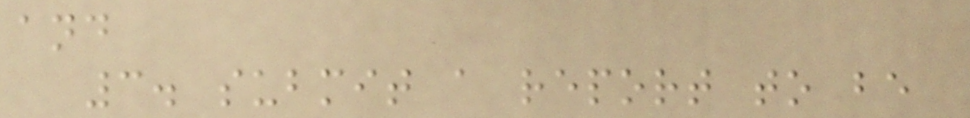and
3. submit a report to be
